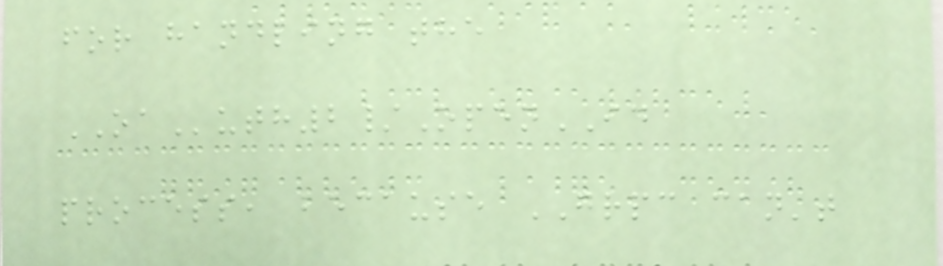for handling the
OAuth2/OpenID
process, because GRPC can't
